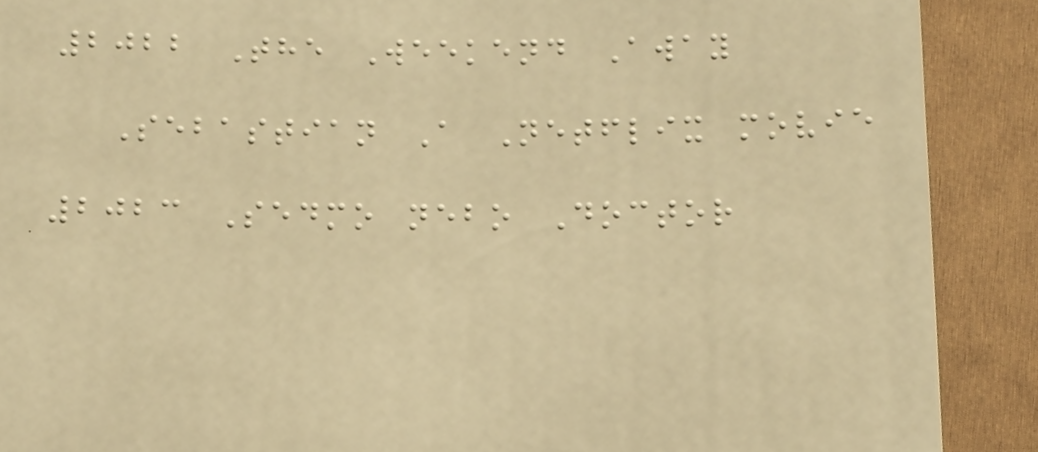2022 The Weekend Away
Sebastian A Netflix movie
2023 Sedmo nebo Doctor
